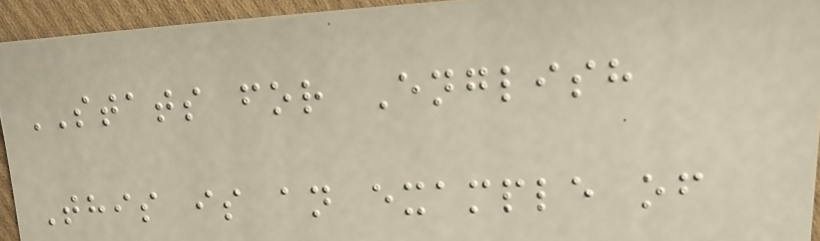STATS for English
This is an example of
